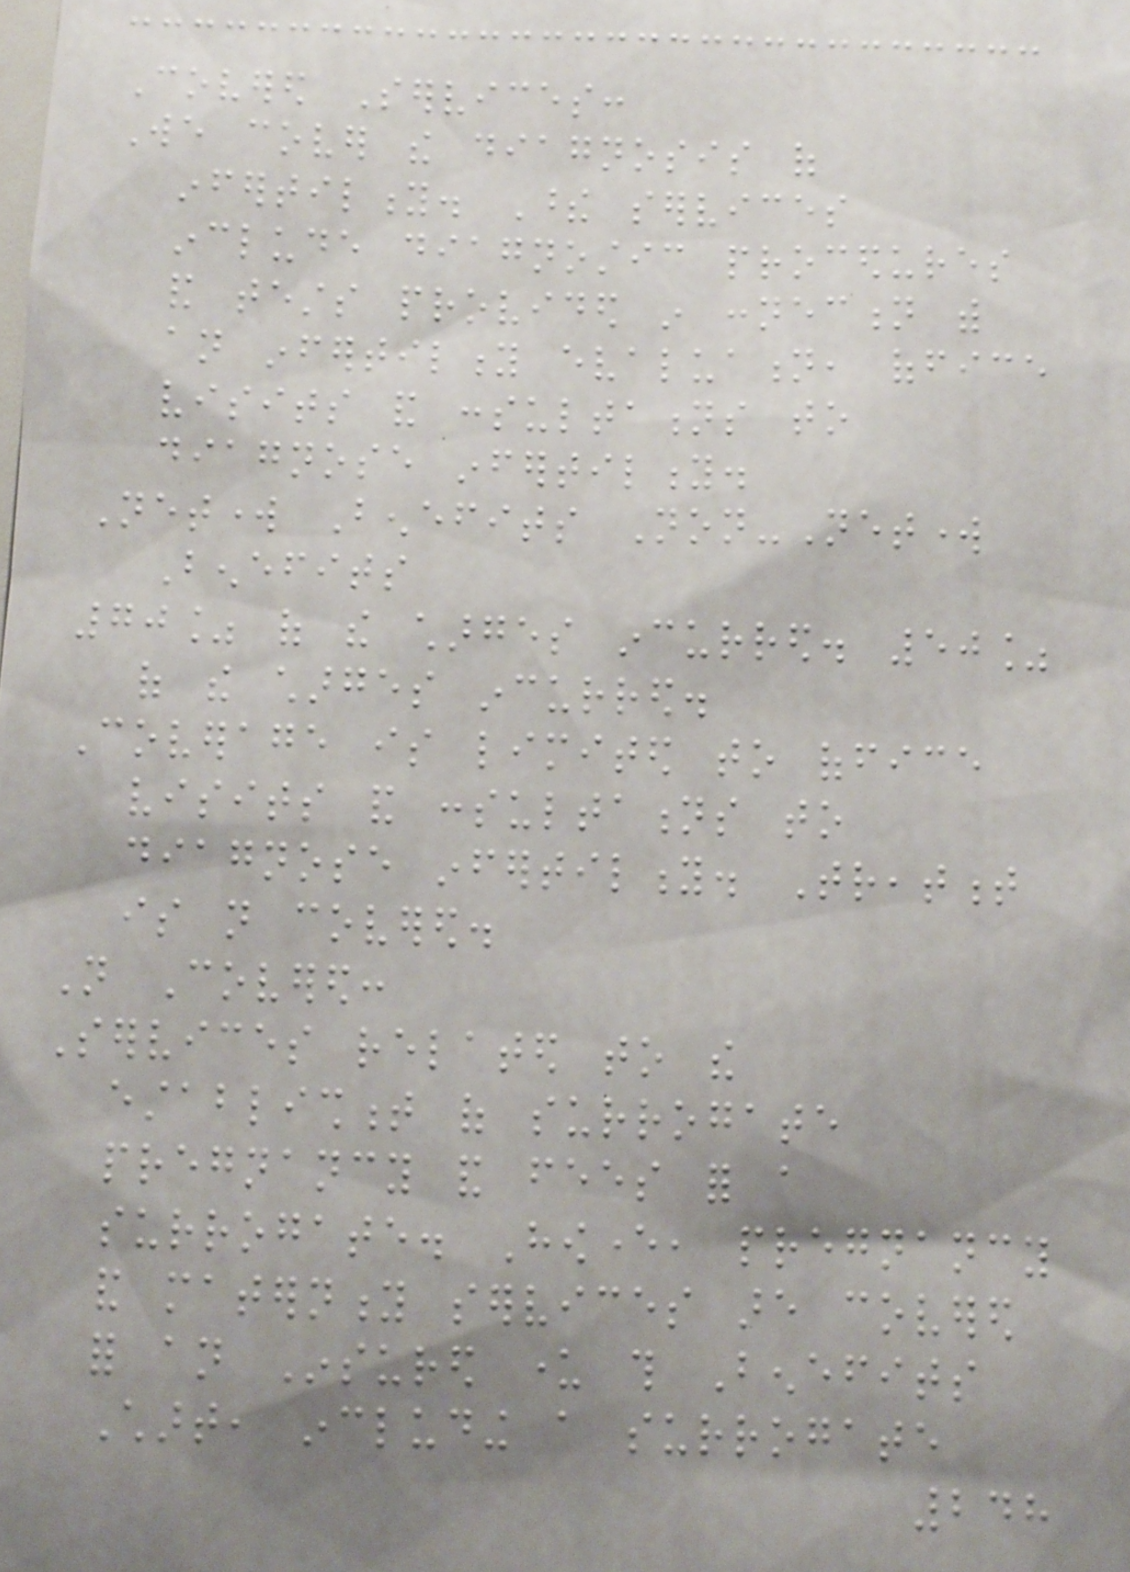Covered Services:
We cover the diagnosis of
infertility. These services
include diagnostic procedures
and tests provided in connection with
an infertility evaluation, office
visits and consultations to
diagnose infertility.
Network Benefits Non-Network
Benefits
70% of the charges incurred. 50%
of the charges incurred.
Coverage is limited to office
visits and consultations to
diagnose infertility. Treatment
is not covered.
Not Covered:
Services related to the
establishment of surrogate
pregnancy and fees for a
surrogate. However, pregnancy
and maternity services are covered
for an Insured under this Benefits
Chart, including a surrogate
248
